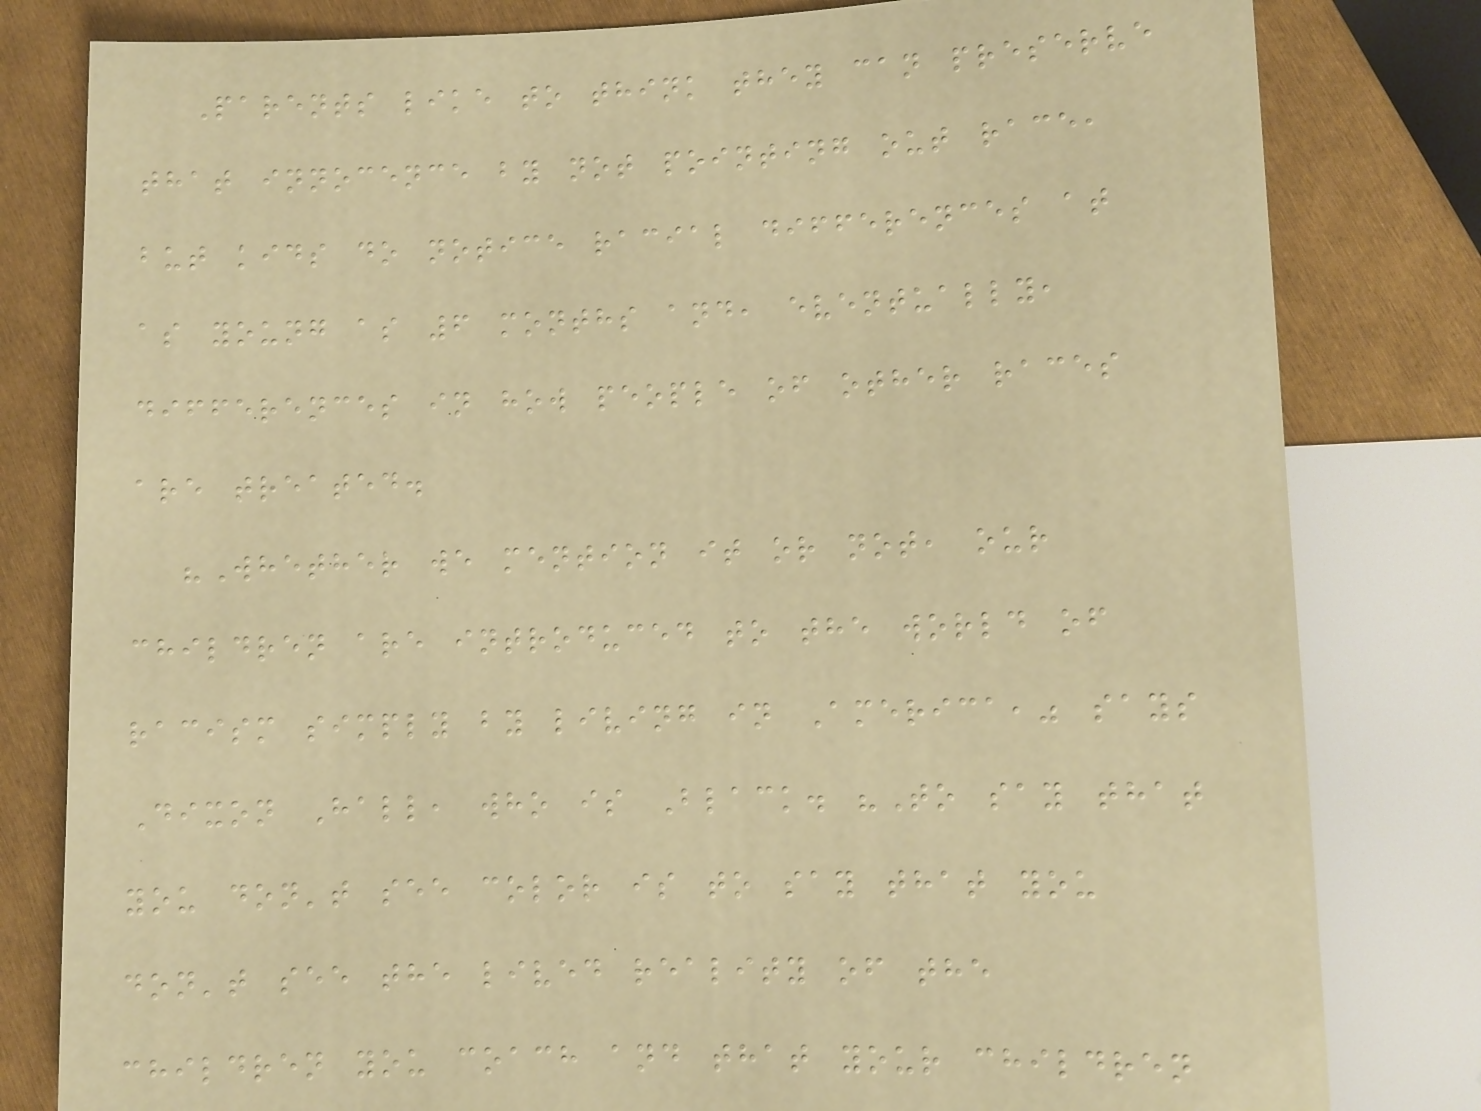Parents like to think they can preserve
that innocence by not pointing out race,
but kids do notice racial differences at
as young as 6 months and, eventually,
differences in how people of other races
are treated.
"Whether we mention it or not, our
children are introduced to the world of
racism simply by living in America," says
Dixon Hall, who is Black. "To say that
you don't see color is to say that you
don't see the lived reality of the
children you coach and that your children
